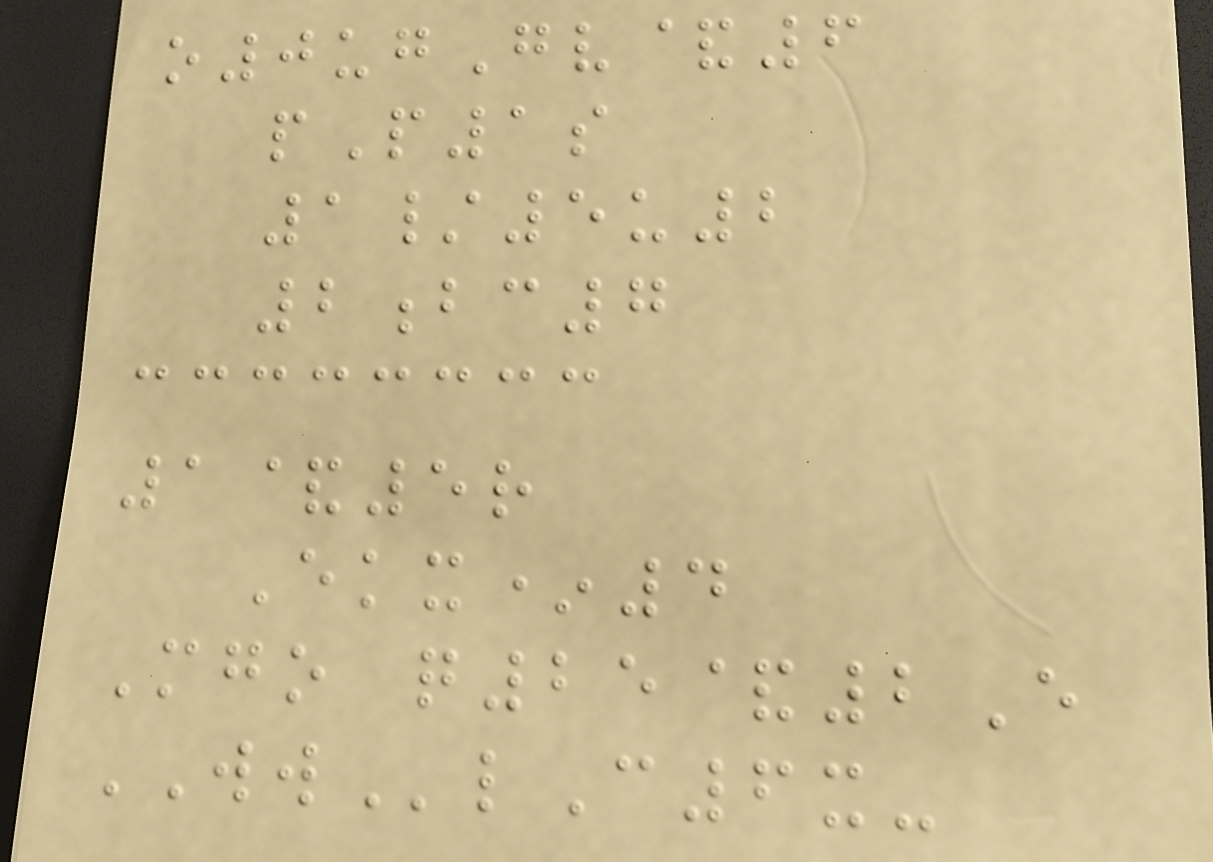o0ugGv&6
pP1s
1/5u2
2bc7
1&5r
Ekx*4
Mgo q25&2E
WWlC6x-
